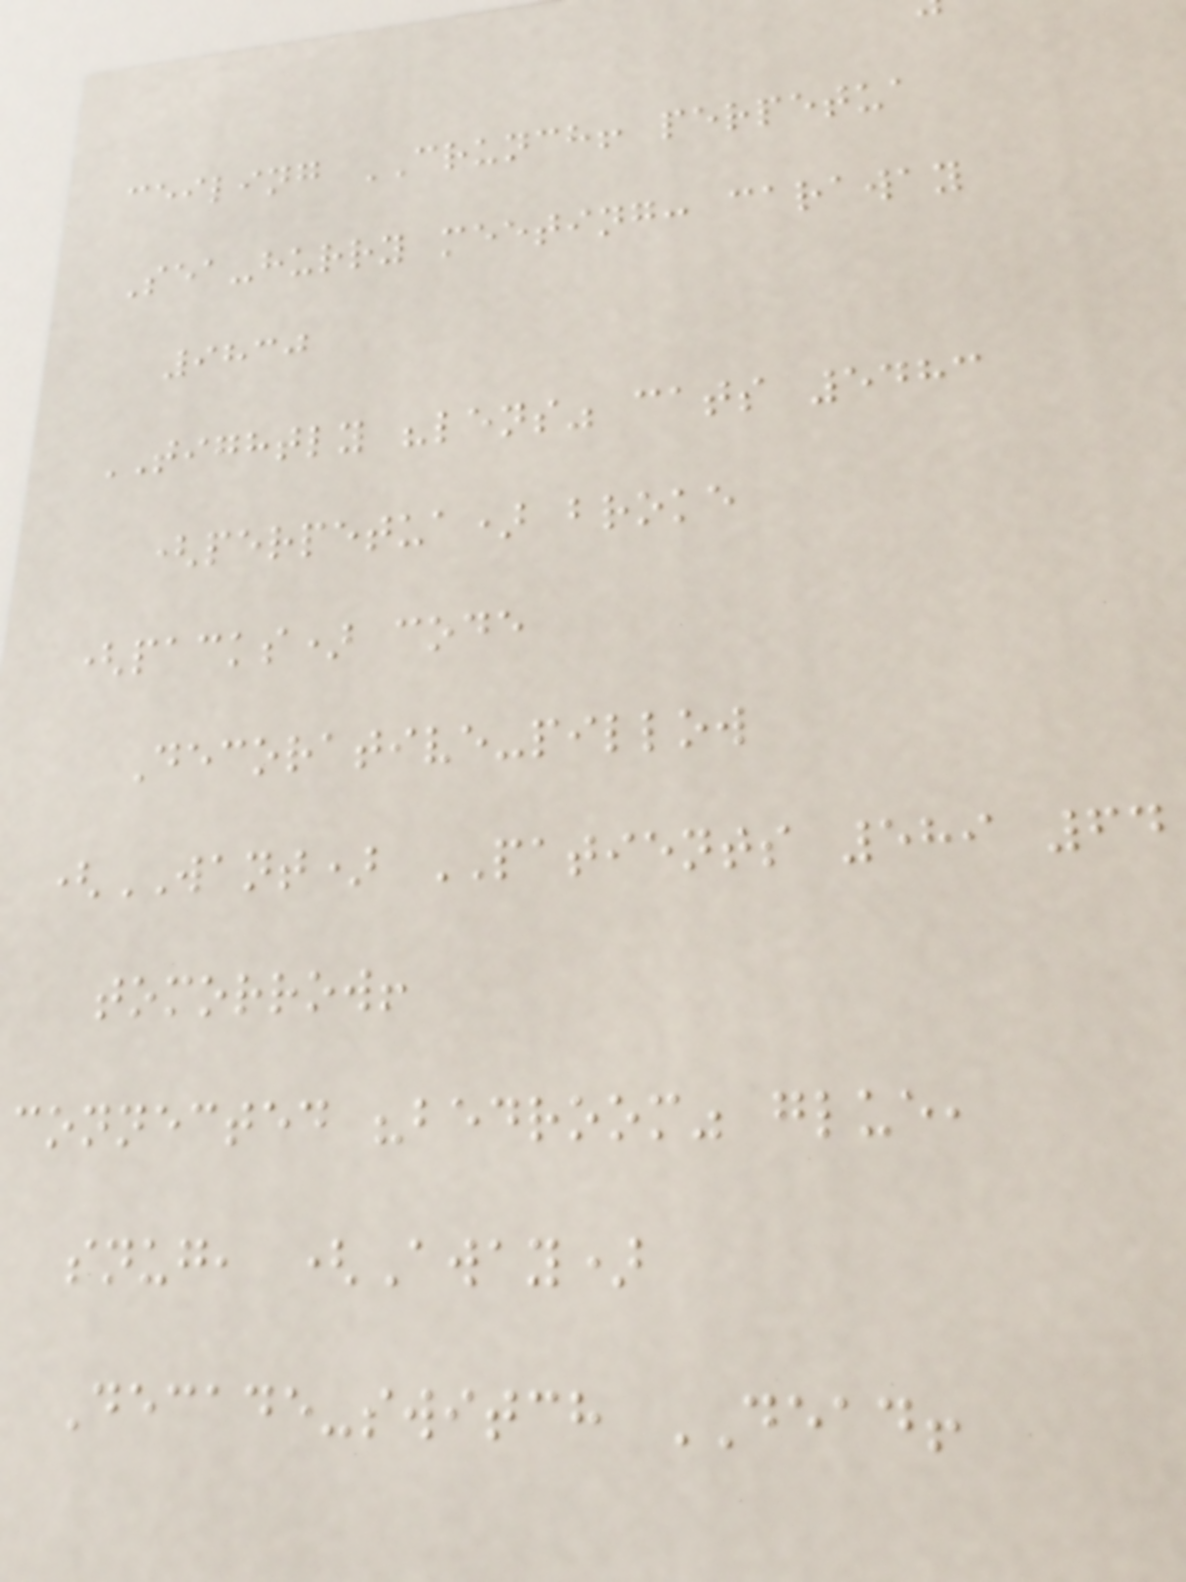ceiling CRUNCH! perpetua
Sea-hurry meeting: caraway
9830
TIGHTLY "lens" cats 5483
(perpetua) broke
(packs) code
Decorative-pillow
(WANT) PATIENTS 589 64
tomorrow!
connected "bedroom" glue,
snug, (Away)
Decade-switch DEAD!
